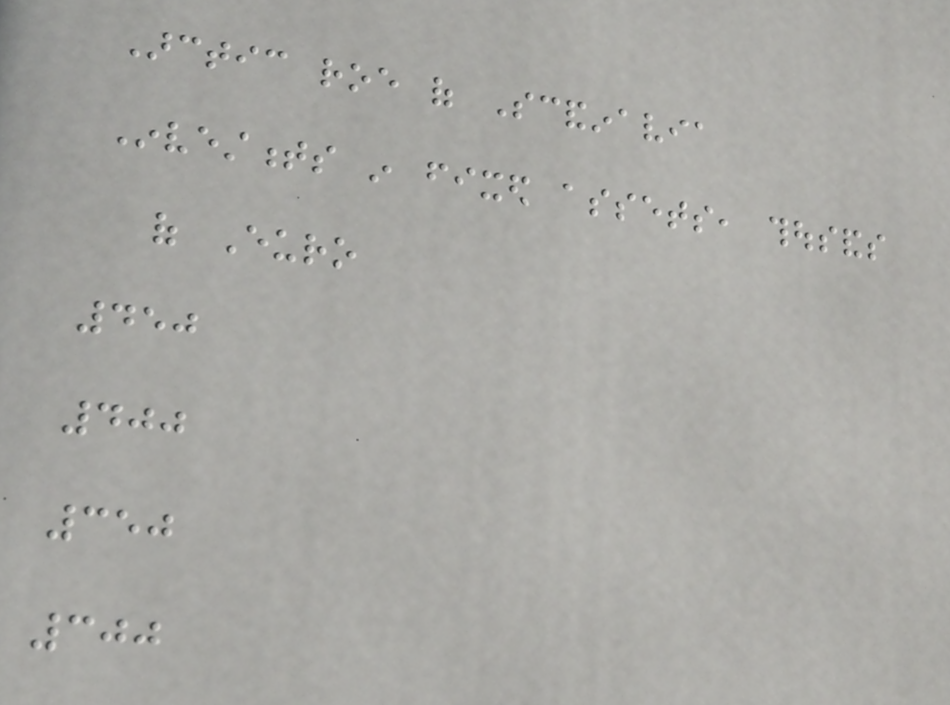Arctic roe of Scandinavia
Investments in fixed assets, thousands
of Euro
450
400
350
300
